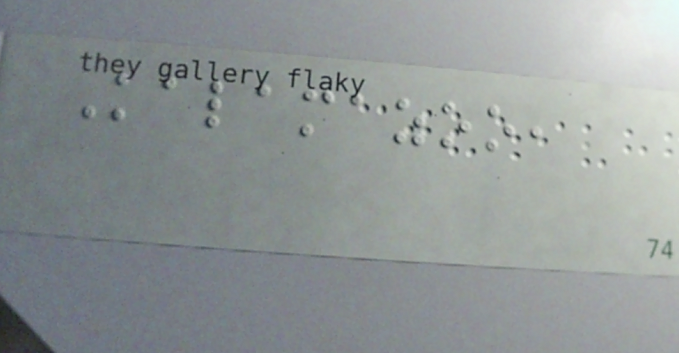Kalamazoo,
